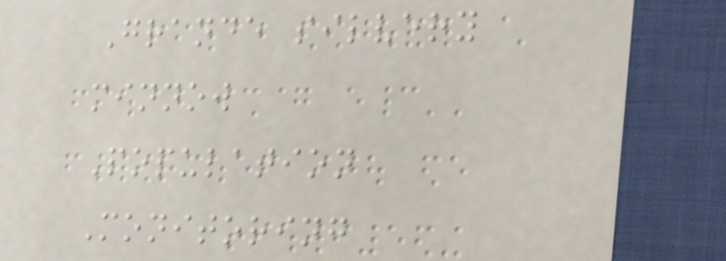Grande silvery
minnow
Population
Monitoring
